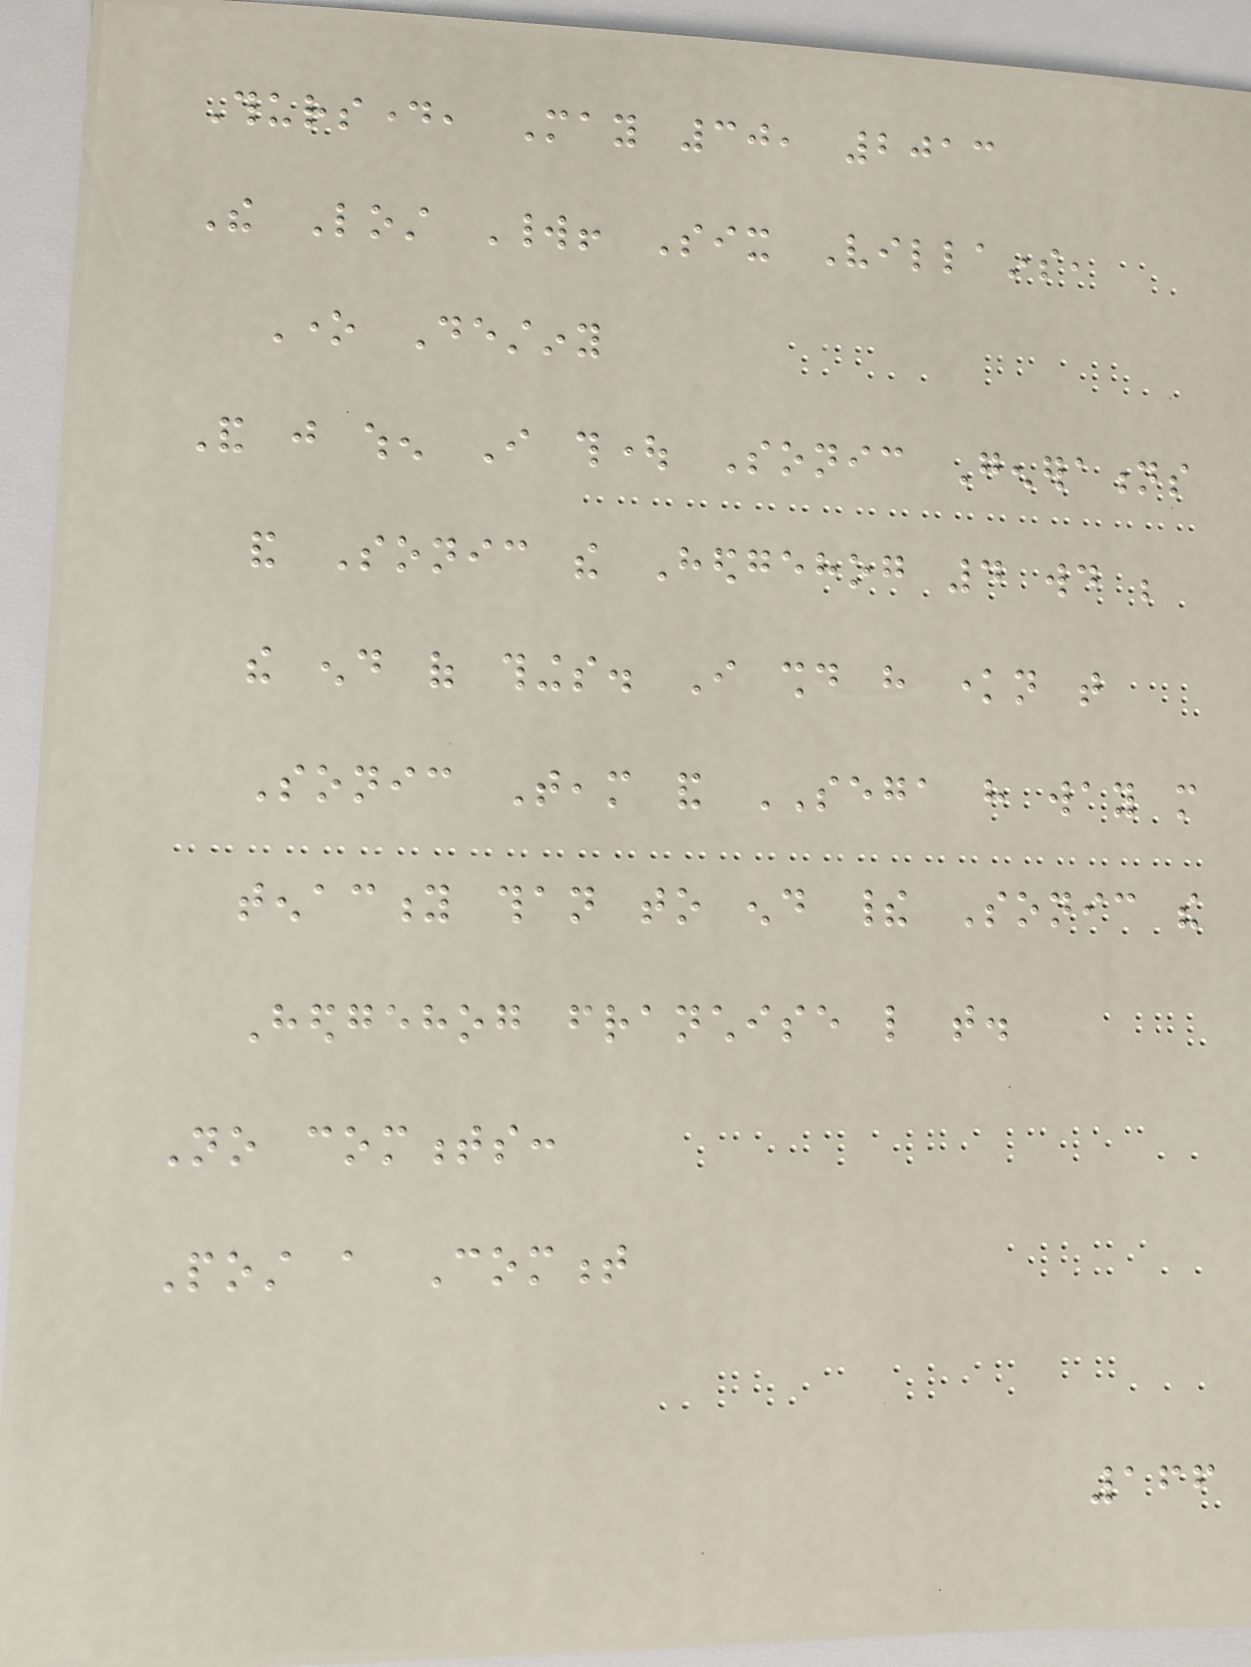Thursday, May 30, 2013
The Lost World! Six Villains,
One Destiny
And just when I thought Sonic Generations
and Sonic the Hedgehog 4 would be
the end of things. I should have known that
Sonic Team and SEGA have way more
tenacity than to end their Sonic the
Hedgehog franchise like that.
No comments:
Post a Comment
166
